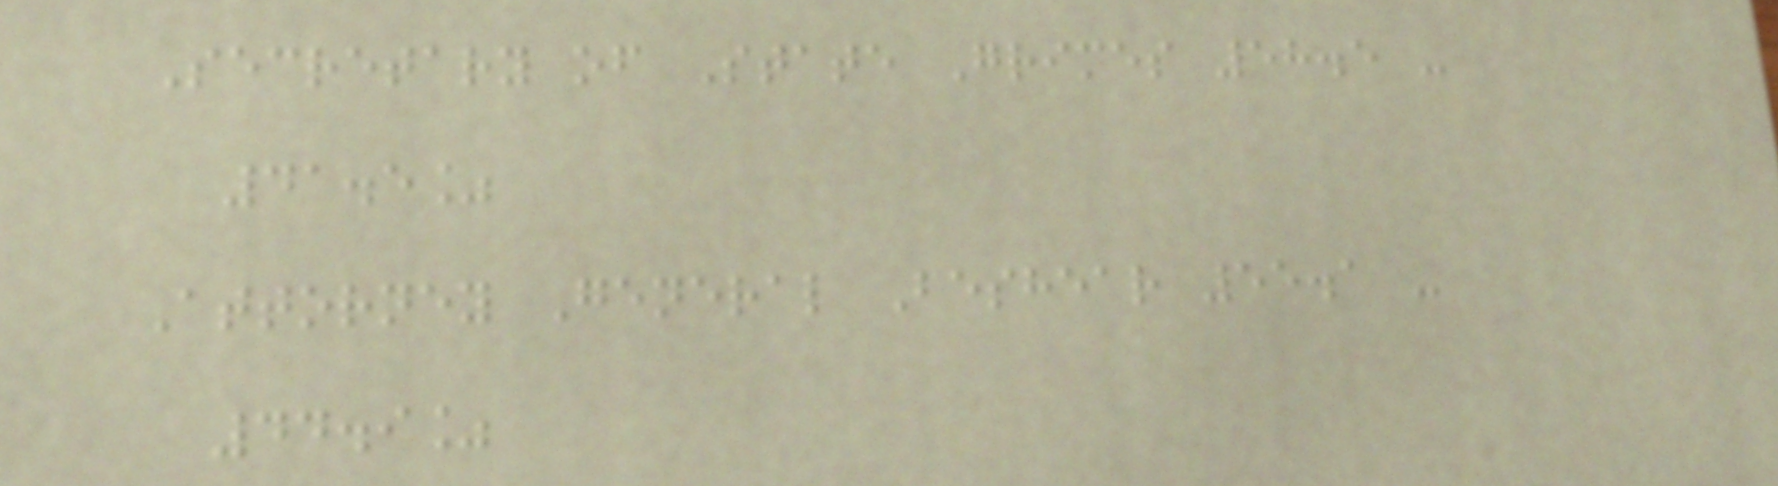Secretary of State Grimes 58.5 -
41.5%
Attorney General Beshear 55.1 -
44.9%
